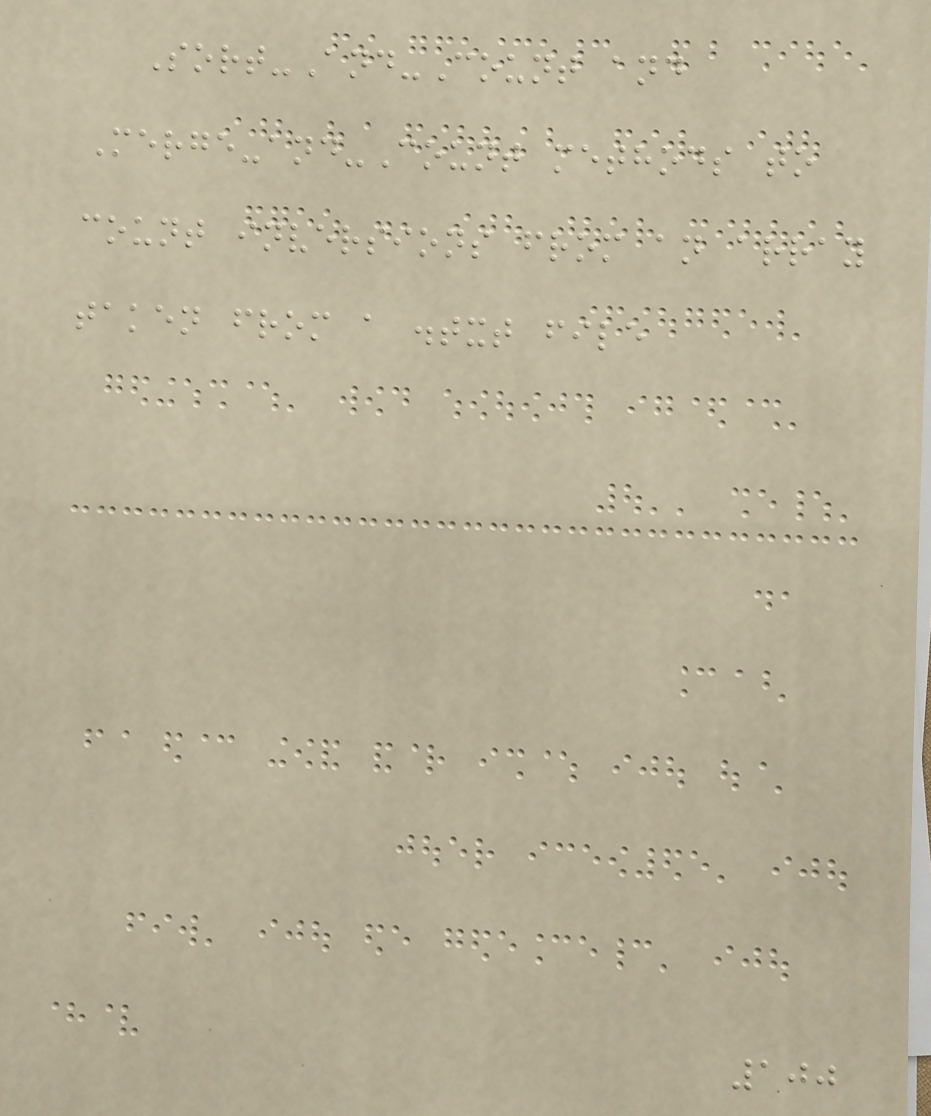Sort-And-Count and
Merge-and-Count methods to
count inversions from an array
taken from a .txt file
100
